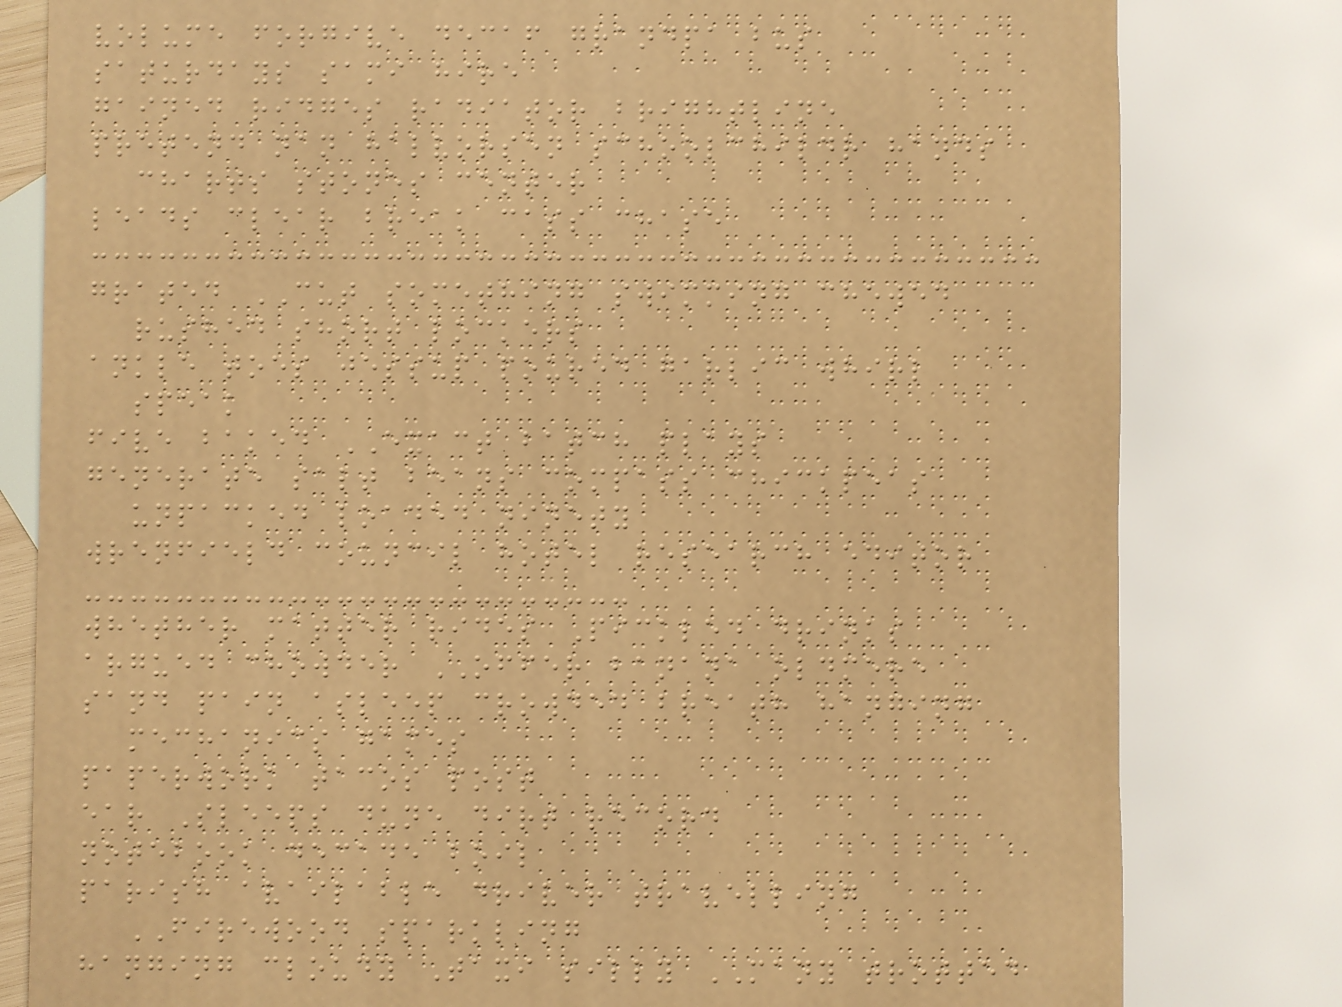volume forgive decaf grandpa bus
saturdays sami hire
gained ridges radiator brightline
pretend nan halvorsen schoolchildr hands
charts stones center
leads clear break cass chase
grated CUT something swimming chewed
rushed short lockers
ankle toes jessup poured garlic whirl
speak
five baked EXACT batch plays
generate salt beans compass chickpeas
unpacked loaded ninety
wrenfield council hotel research editor
whether matter rides Pickled drinks
argued chowder OFFER banana oldmere
sand pain asleep crowded breath hanging
mechanics games
paperwork tacos post
ear Sleeps dune dirt record
notebook decade boil
parish available driver travelling
FIREWOOD sparkling
hanging cloudy Taxi silly MANY trotted
